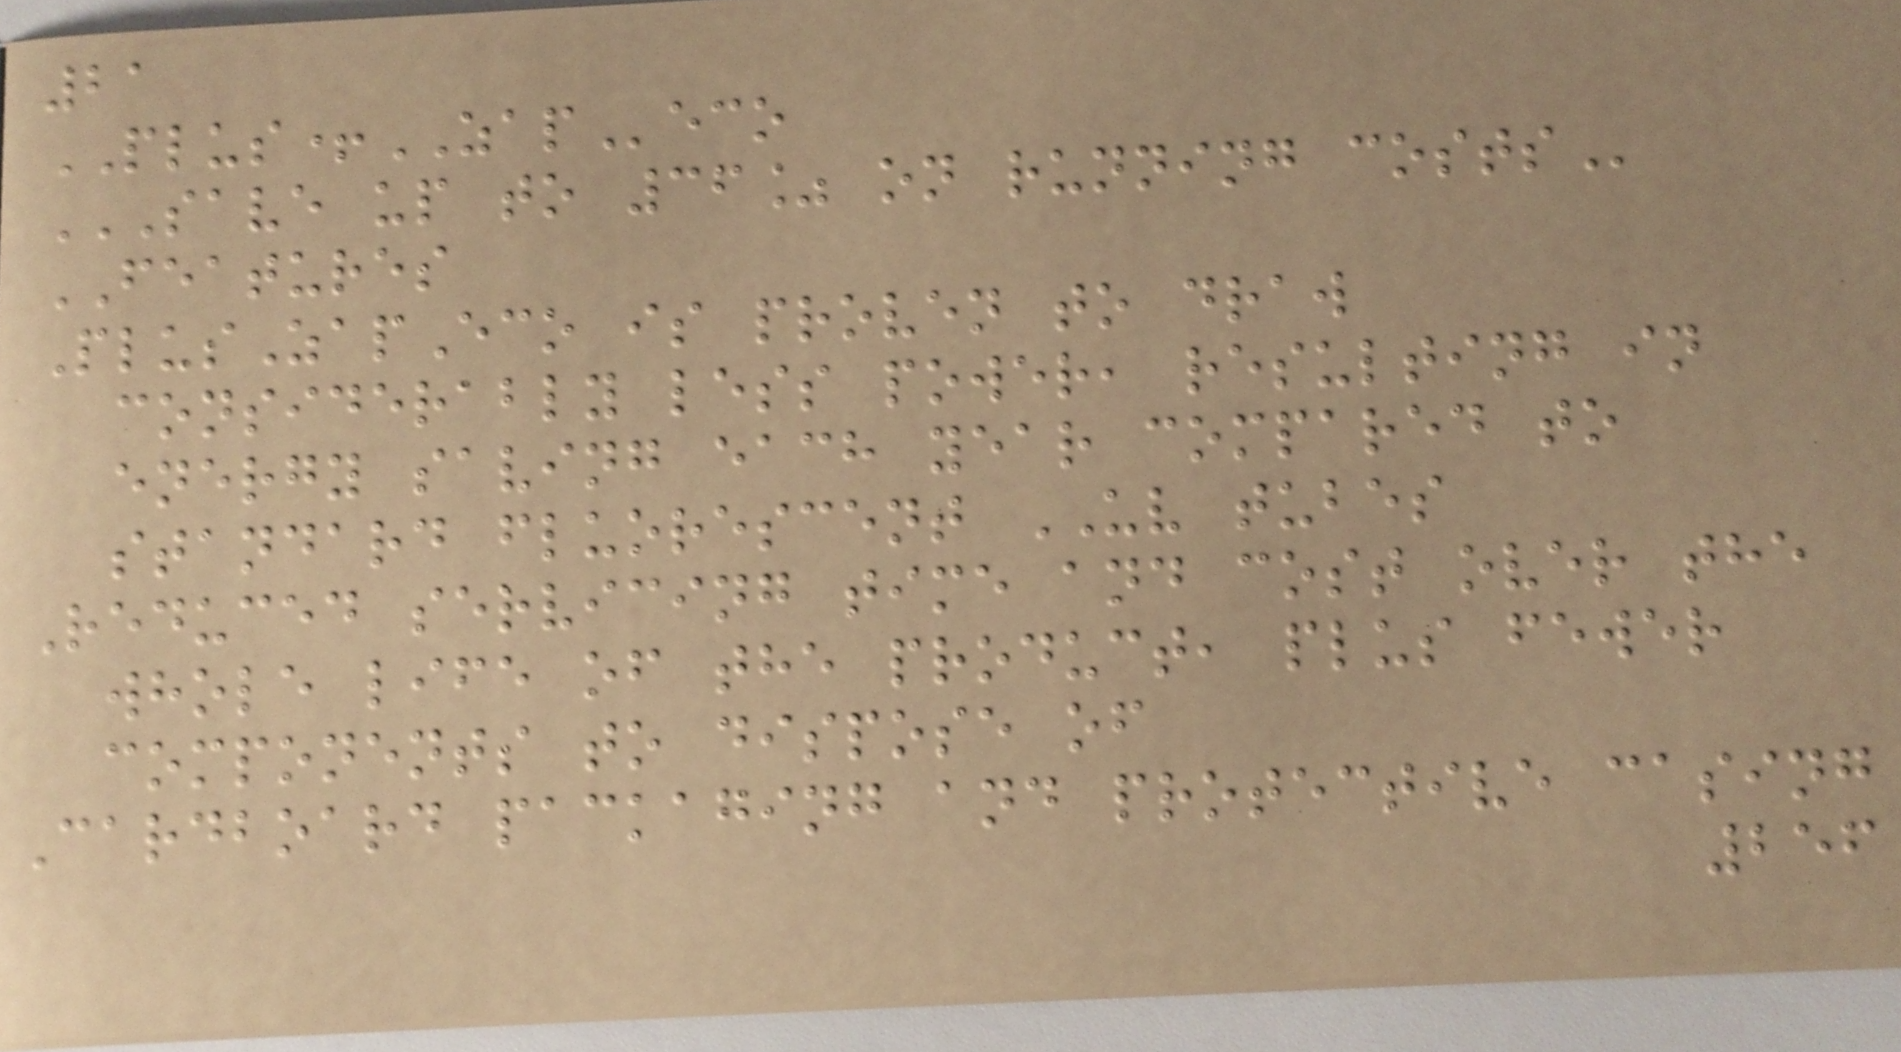21
PLUS+ZAPeco
SAVE UP TO 36% ON RUNNING COSTS
FEATURES
PlusZapEco is proven to draw
considerably less power, resulting in
energy saving each year compared to
standard fluorescent UV tubes
Reduced servicing time and cost over the
whole life of the product, plus fewer
components to dispose of
Cardboard packaging and protective casing
256
